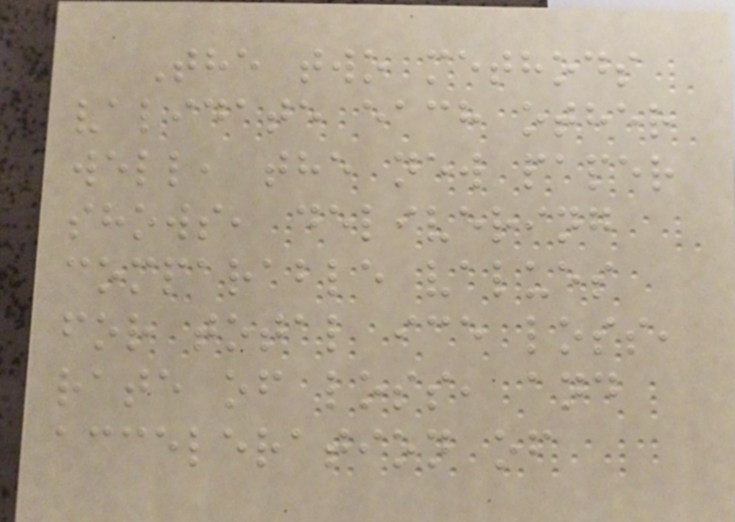The two methods
validate each other
well, the new paper
shows, delivering
comparable values
for total ice loss,
rate of loss, and
acceleration of
